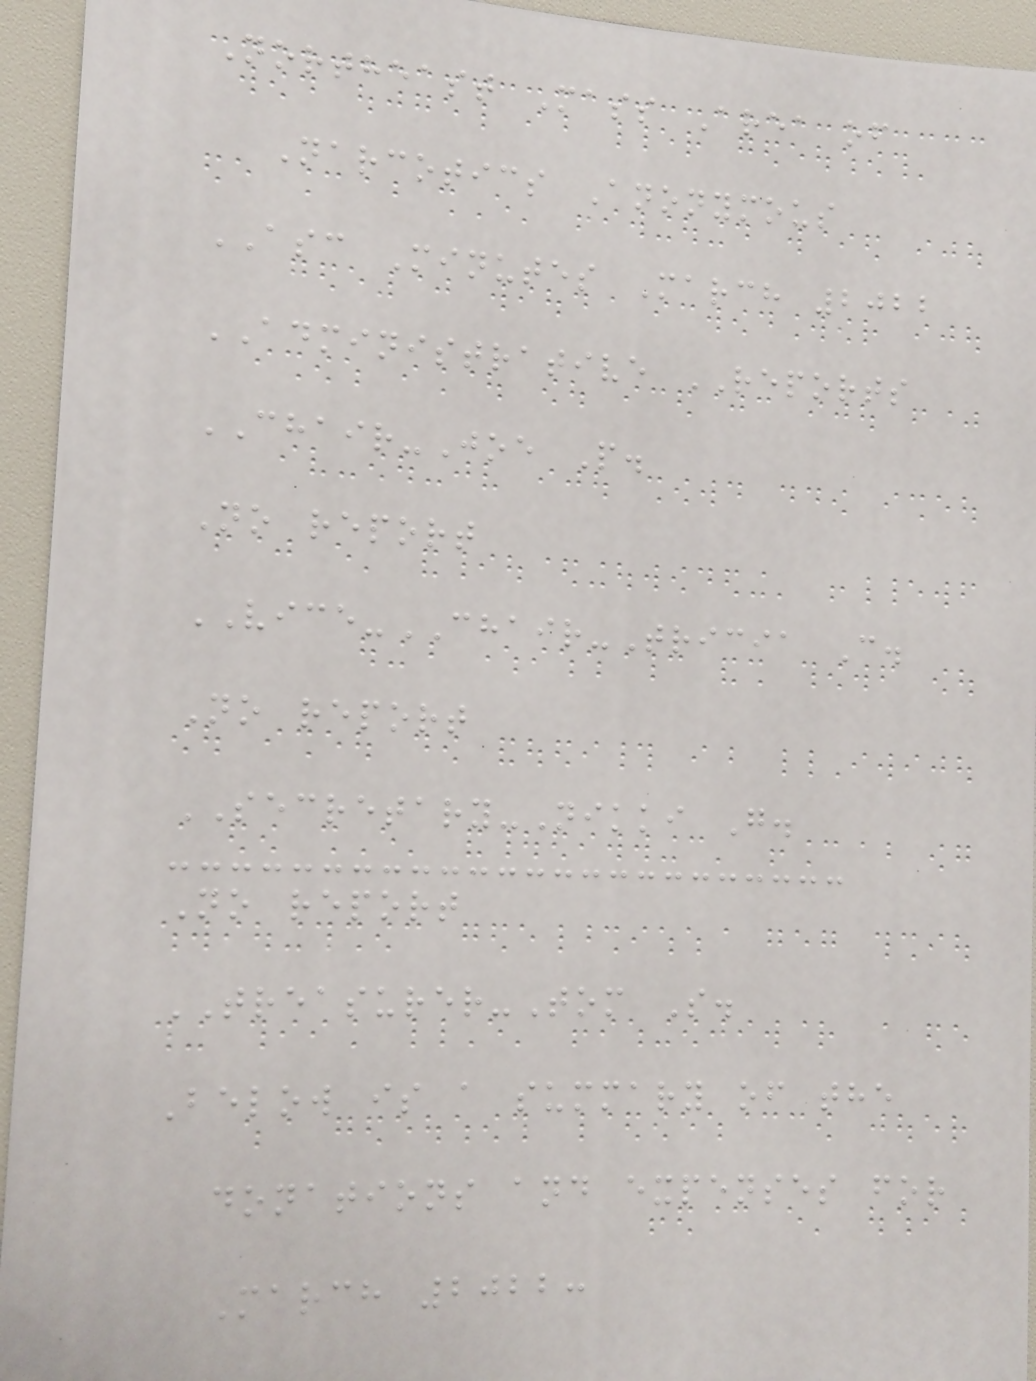Northeast Mass Area of
Narcotics Anonymous
ASC Minutes March 2022
ADMINISTRATIVE REPORTS
CHAIR-Joe P.
No report
VICE-CHAIR-Tricia C.
No report
SECRETARY-Nikki G.
No report
TREASURER-Tom S.
Below is a summary of the
donations and expenses for
March 2022:
